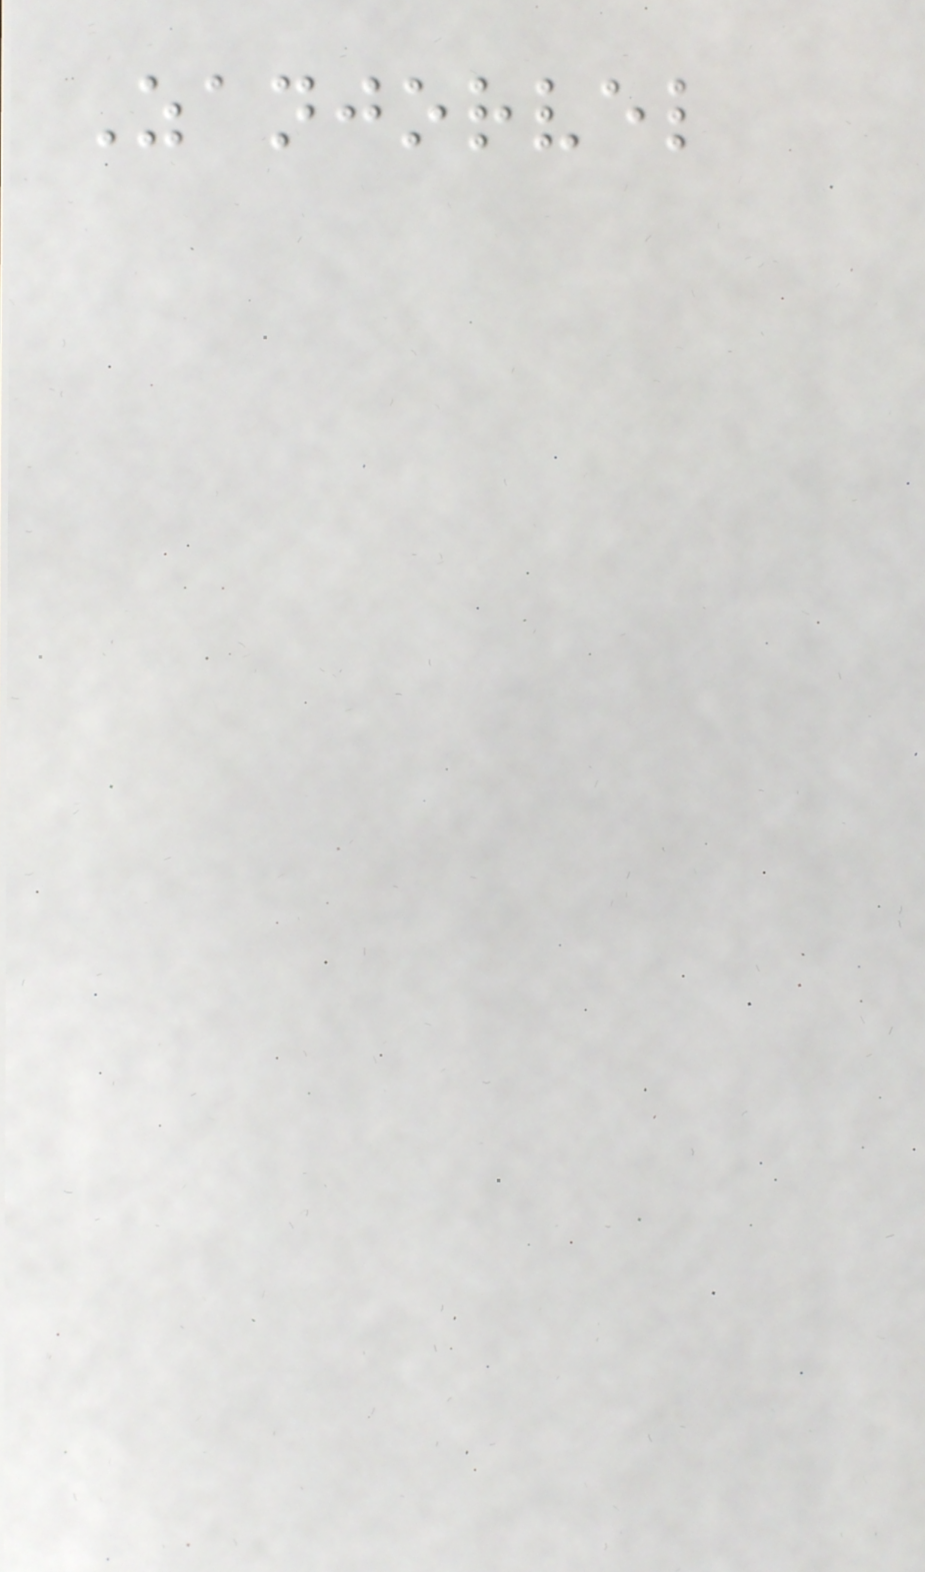Zanjorvel
